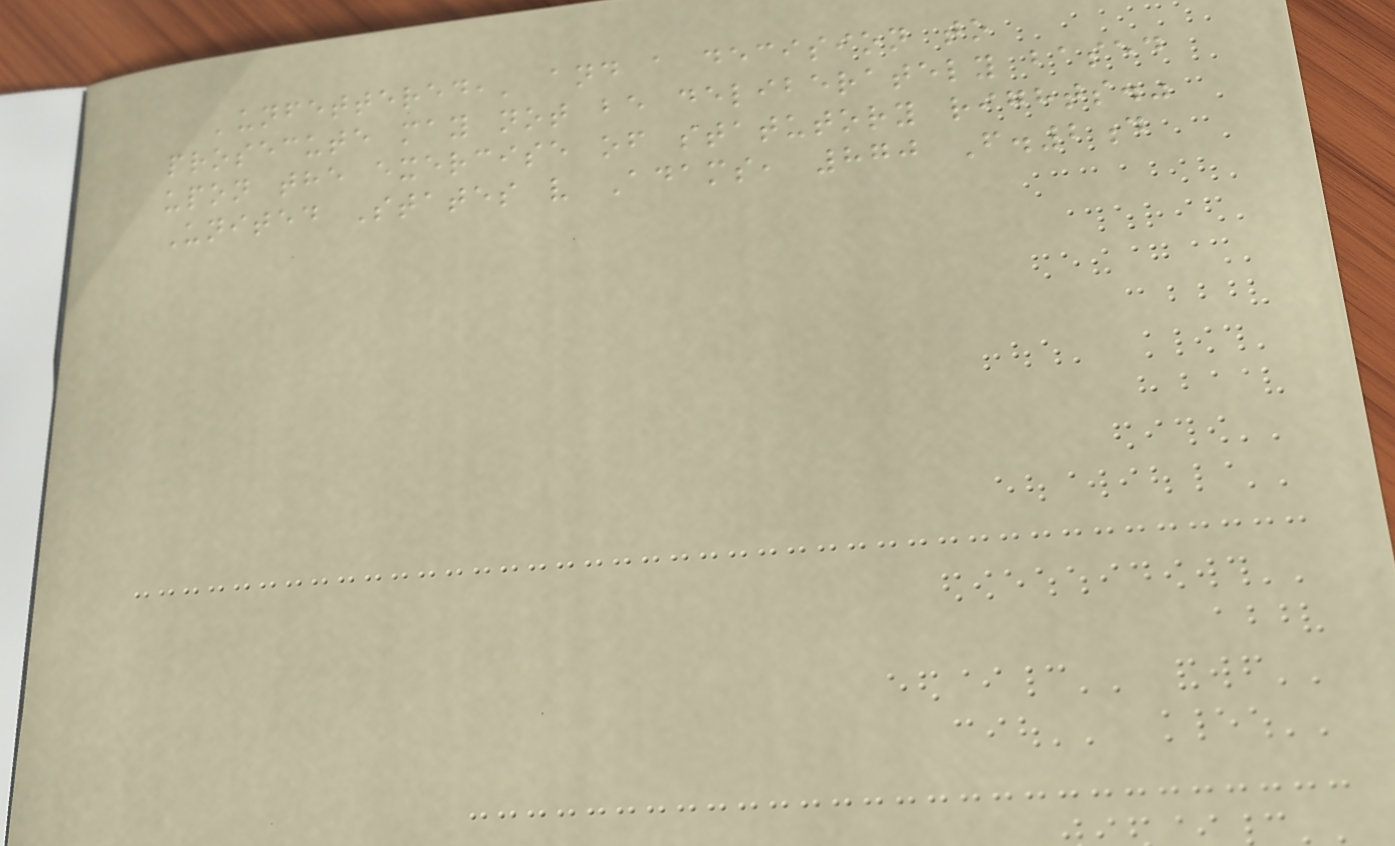'unfettered,' and a decision to
prosecute may not be deliberately based
upon the exercise of statutory rights."
United States v Adams, 870 F.2d
